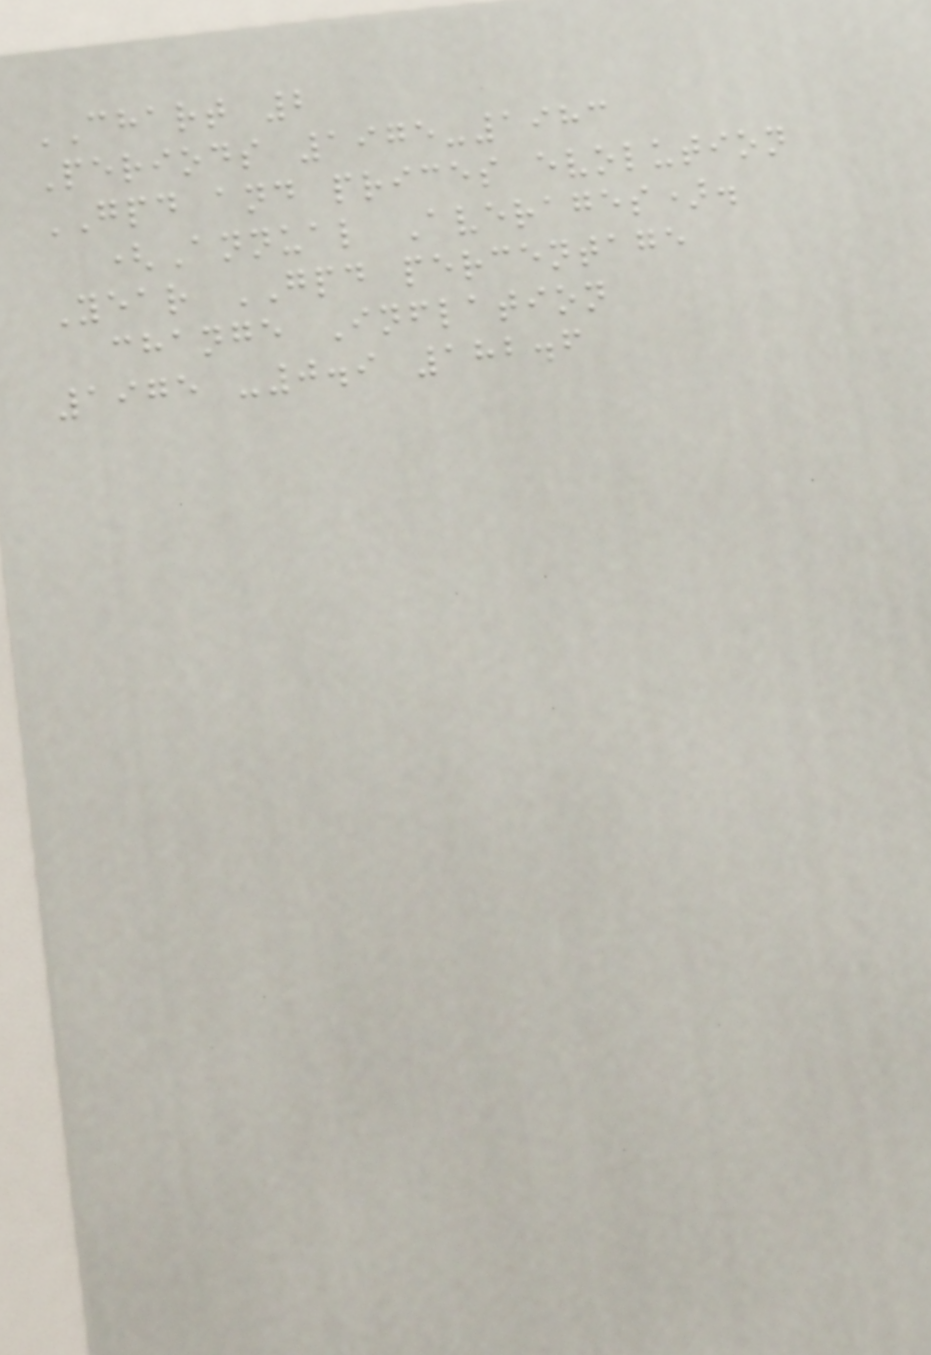CHART 2
Periods 1975-1983
GPD and prices evolution
(Annual Averages).
Year GPD percentage
change Inflation
1975 -0.9 182.6
